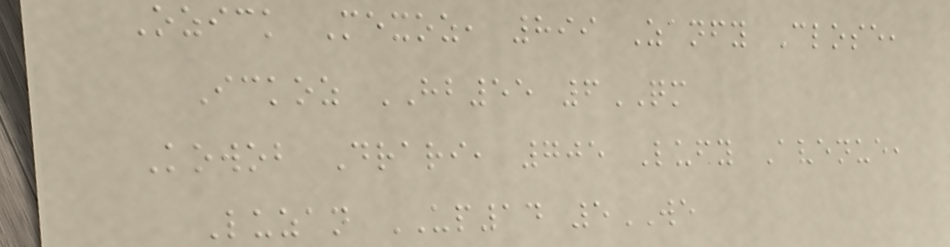Ozick Mexoz, 899 Zanfy Close,
Ickoz HB55 6QM
Kowob Drari, 705 Lufy Avenue,
Luzan UP14 5WE
